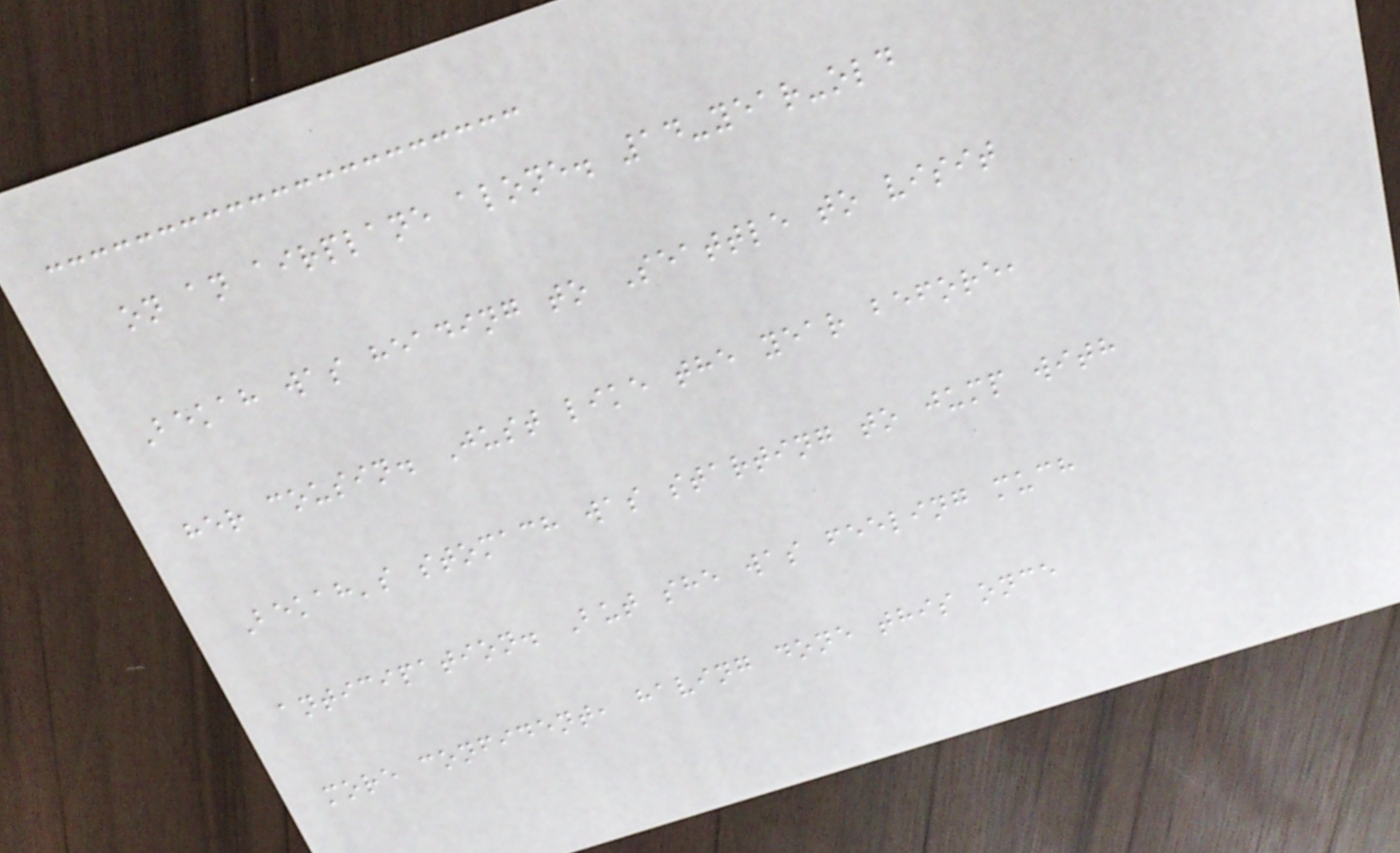on an airplane alone. 14-year-old
Bekah was heading to Seattle to visit
her cousin. Just like the year before,
Bekah's stomach was starting to jump with
anticipation. But she was feeling much
more confident, having done this once
